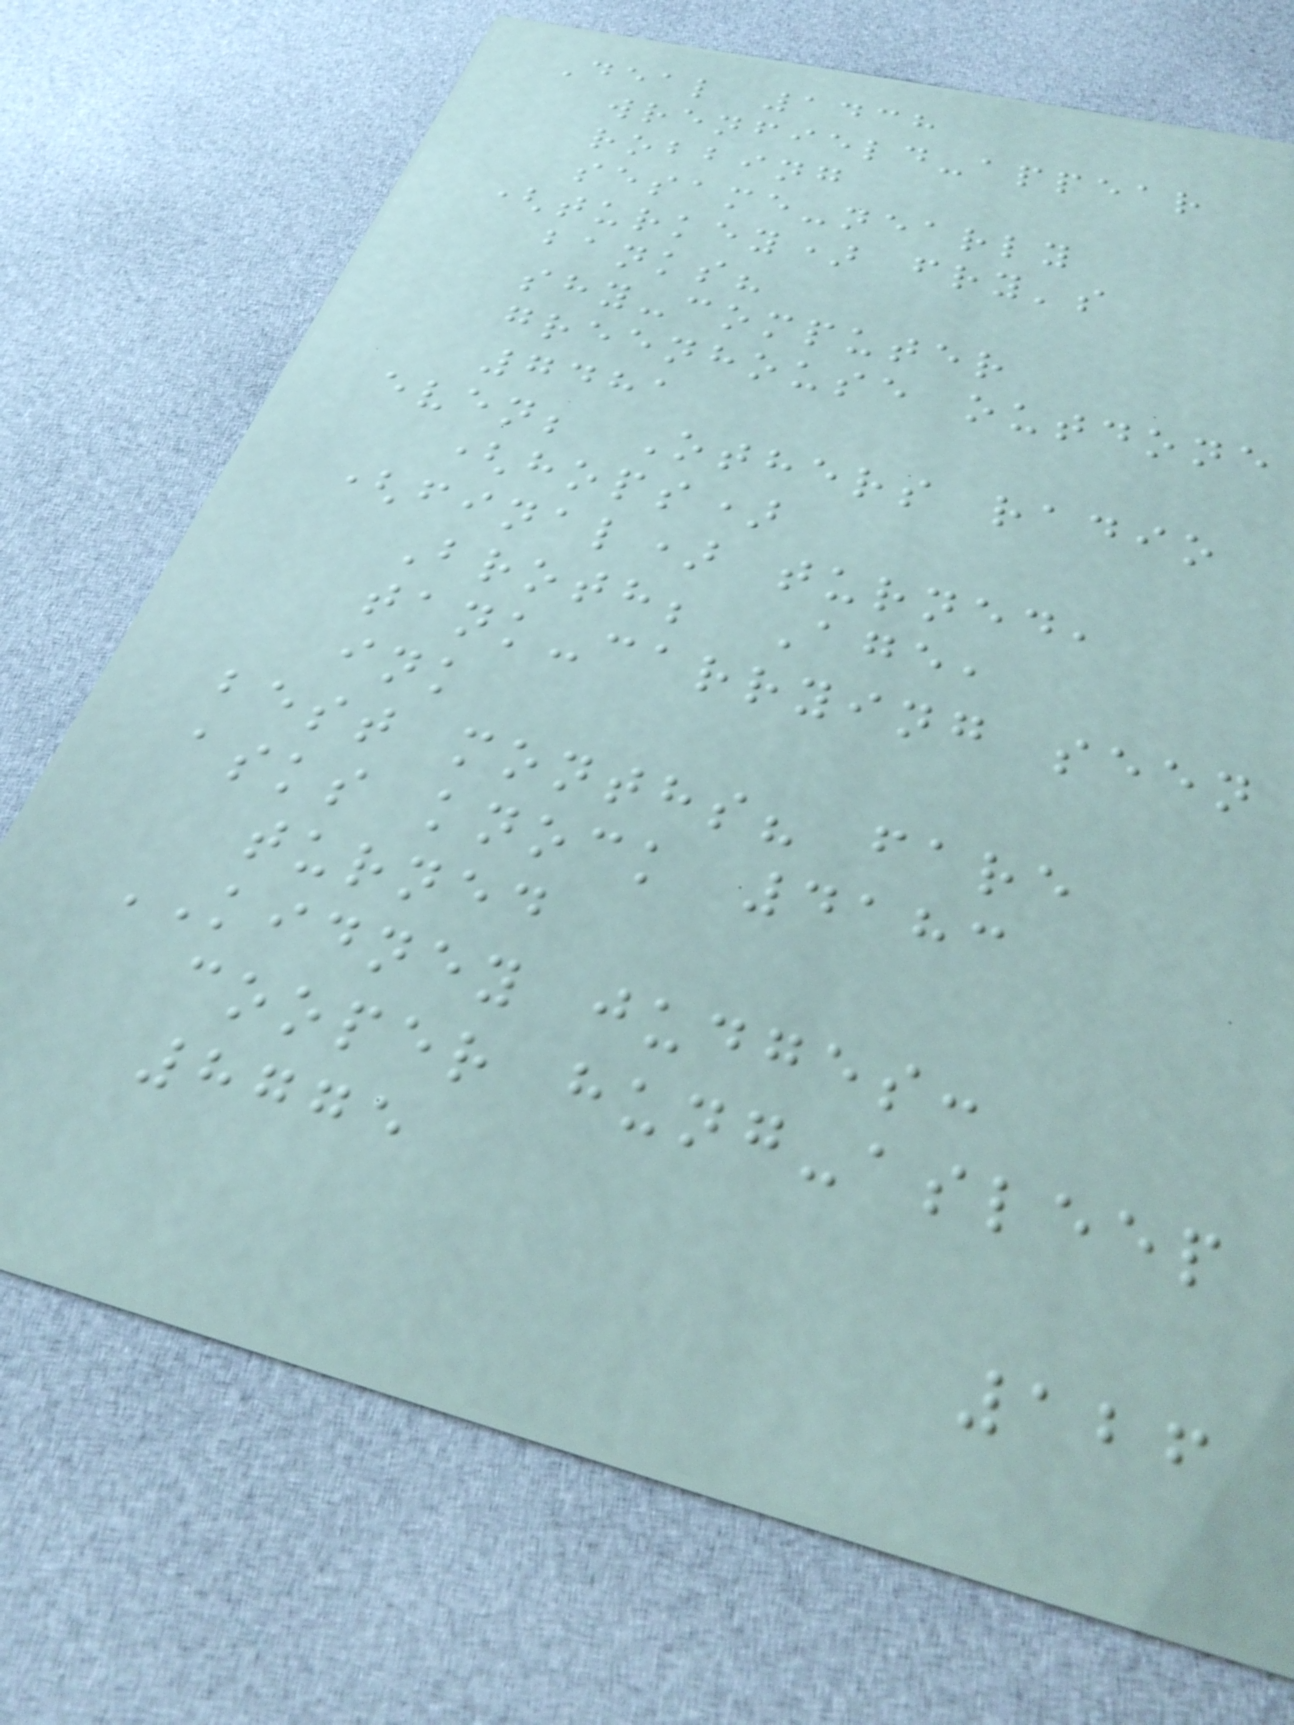Deal 1438
wrenfield-appear
robbing
sesame-nearly
(turkey) fry's
banks?
shy-computer
greenhouse outdone
7481
even; Others radio
(hops)
(final) turned,
Broth; Age,
tank-carrying seen
ink
best months? fare
asks knock 4183
turned
KIDNEY judges:
cooper hung-asleep
8775
126
